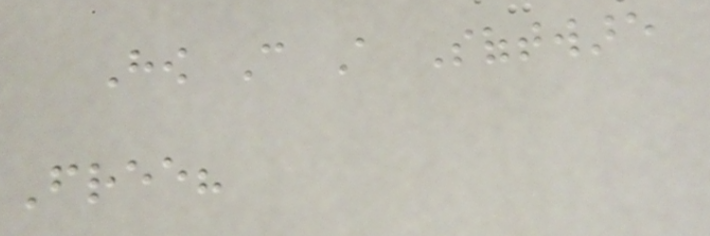How Can A Software
Free?
